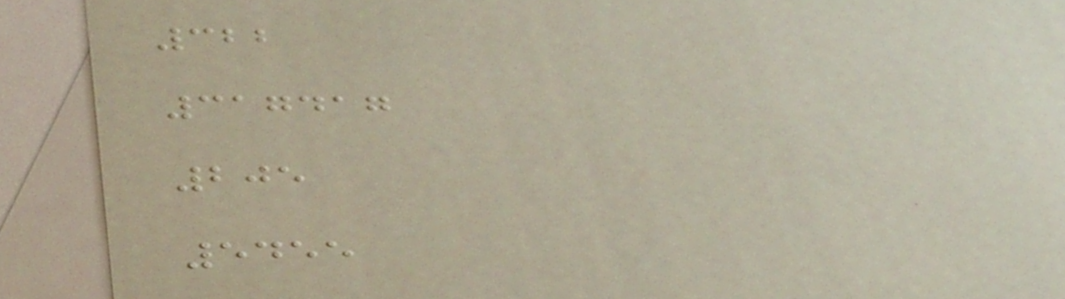322
317417
205
5455
